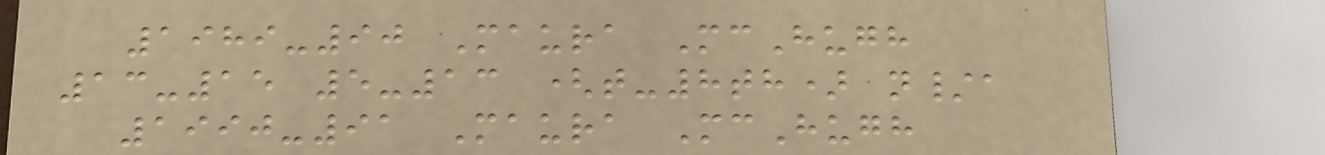1989-90 Maura McHugh
13-15 5-13 (t-8th) n/a
1990-91 Maura McHugh
